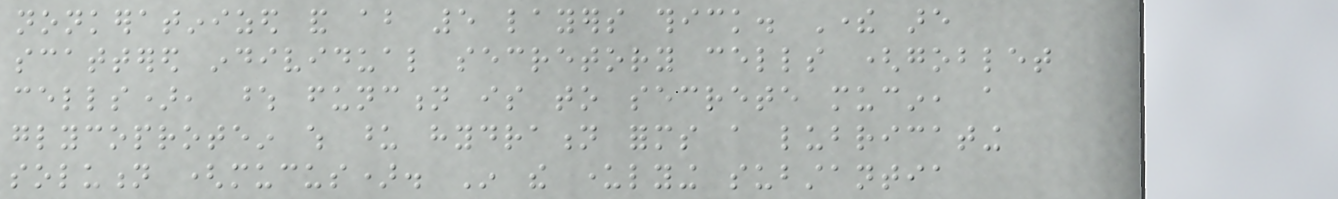nonkeratinized and about 5 layers thick. There are
scattered individual secretory cells (goblet
cells), whose function is to secrete mucin, a
glycoprotein which upon hydration forms a lubricating
solution (mucus). In the underlying substantia
